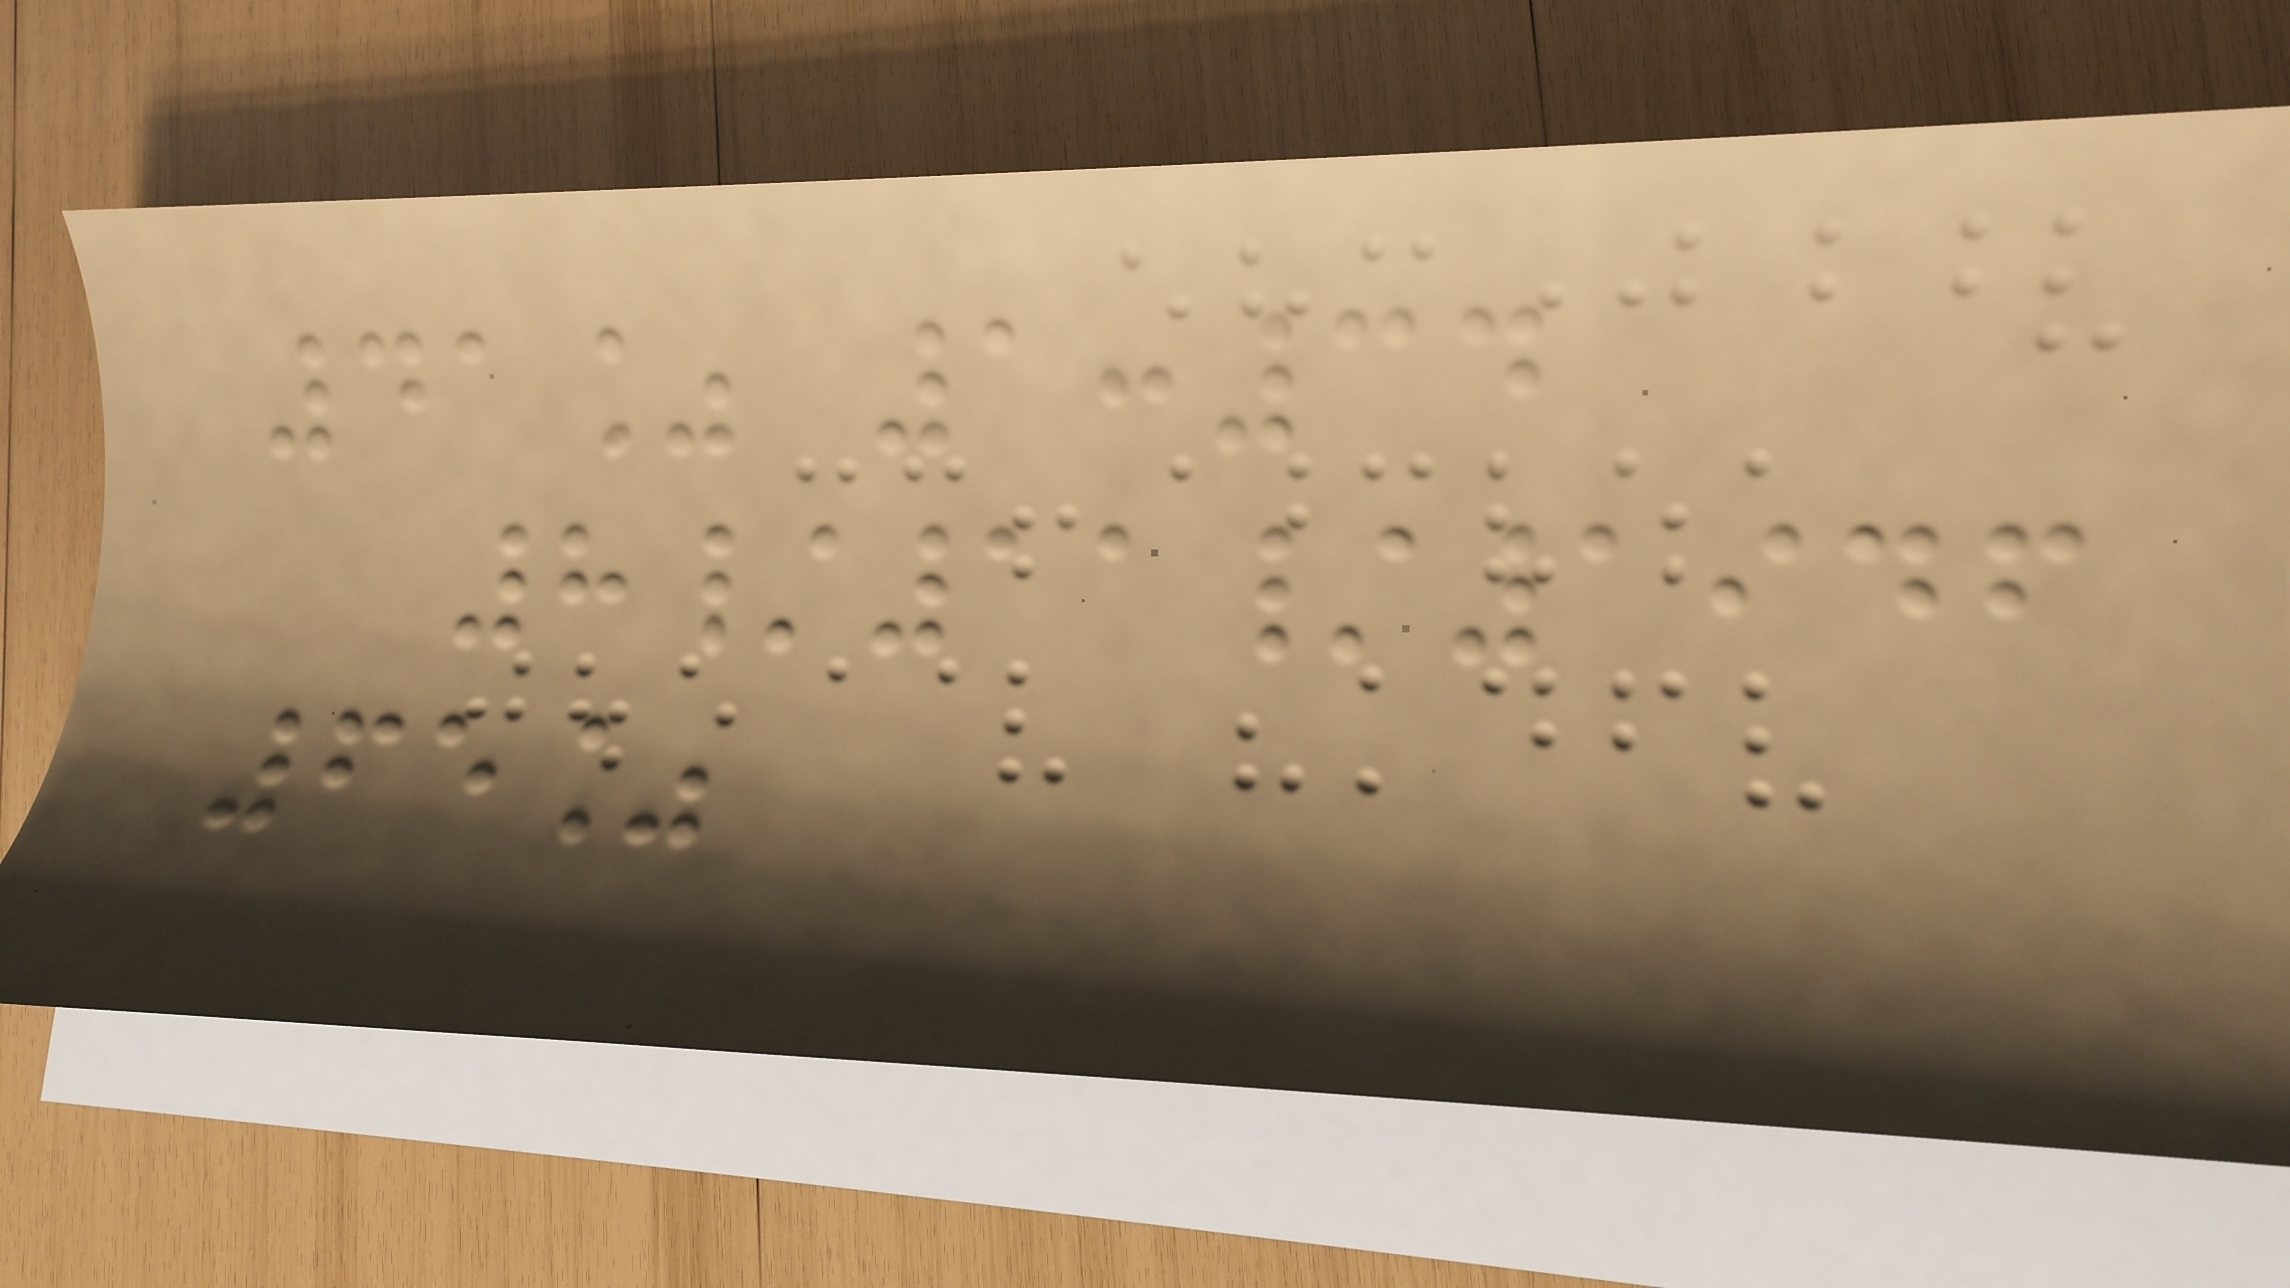41% 1:34
8/11/1946
65%
